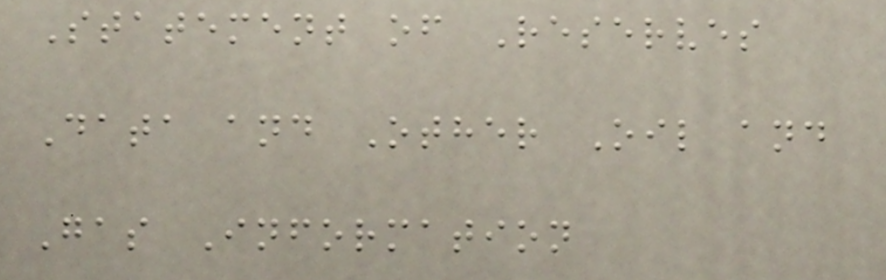Statement of Reserves
Data and Other Oil and
Gas Information
